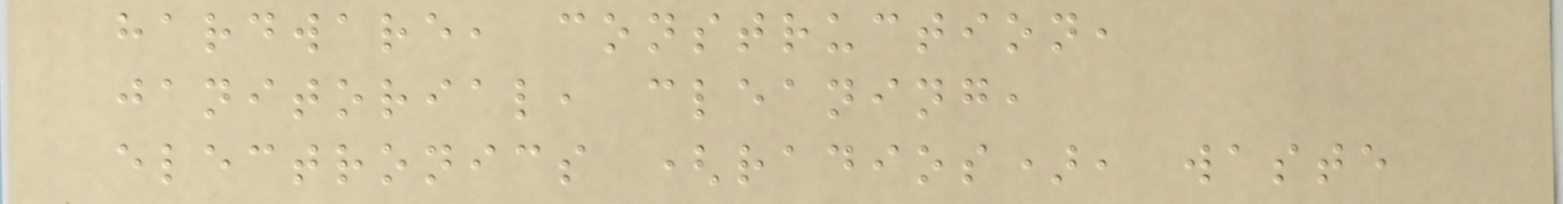hardware, construction,
janitorial, cleaning,
electronics (radios), waste
